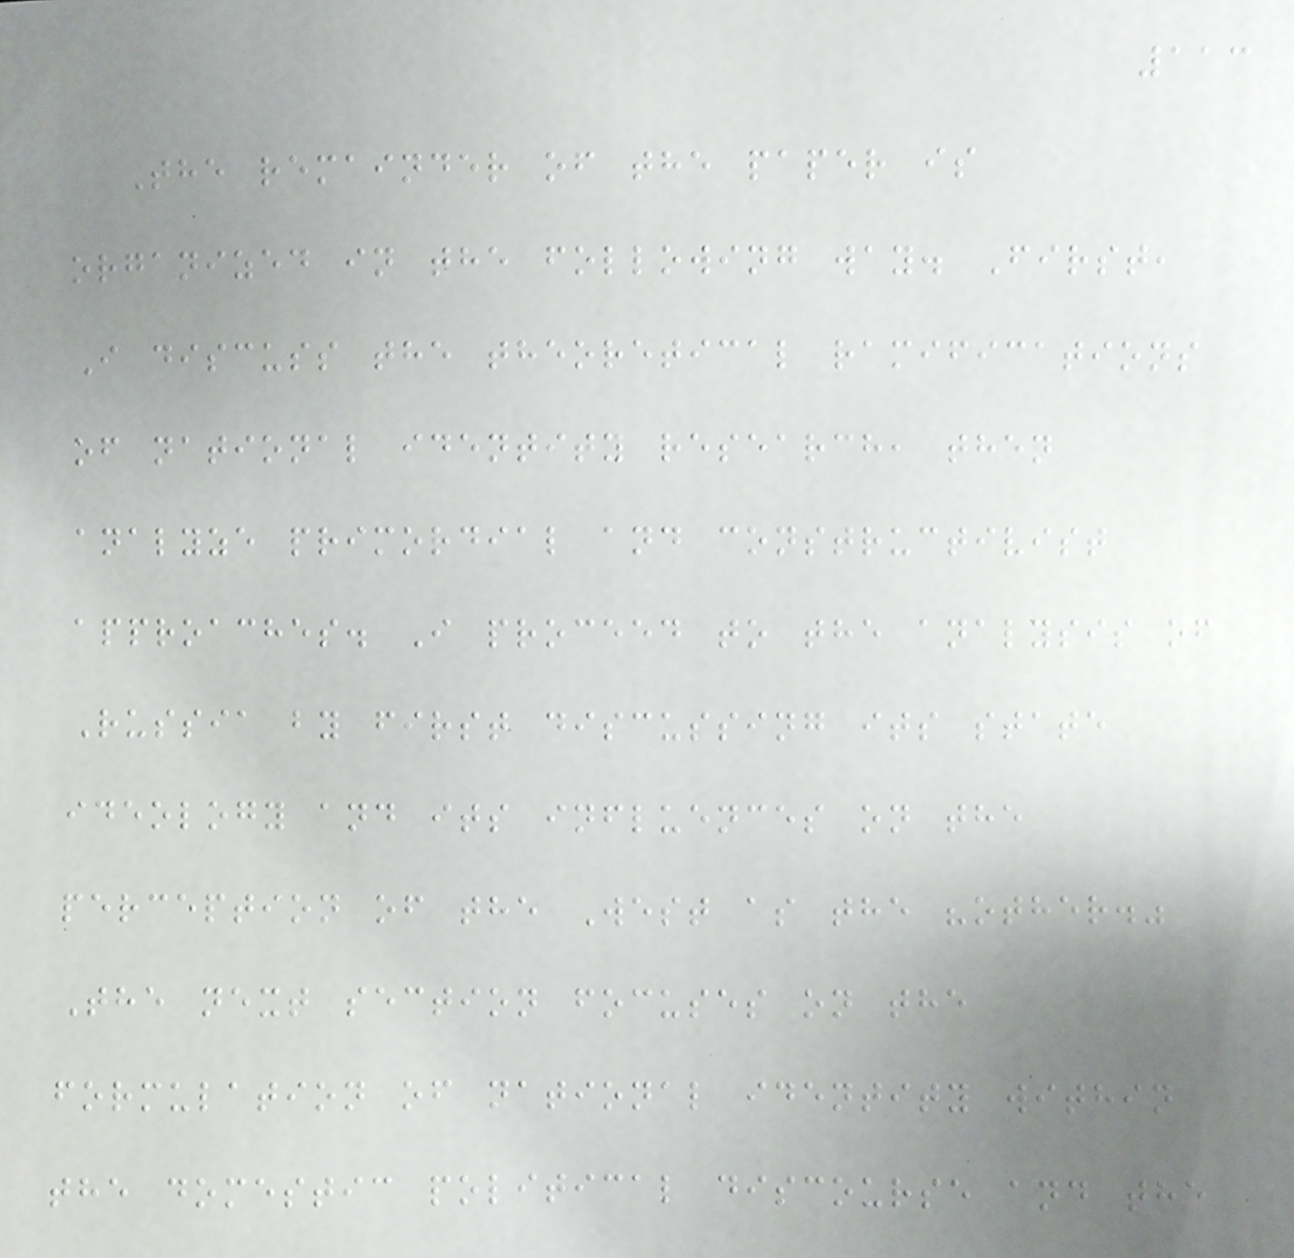113
The remainder of the paper is
organized in the following way. First,
I discuss the theoretical ramifications
of national identity research, then
analyze primordial and constructivist
approaches. I proceed to the analysis of
Russia by first discussing its state
ideology and its influences on the
perception of the West as the "other."
The next section focuses on the
formulation of national identity within
the domestic political discourse and the
